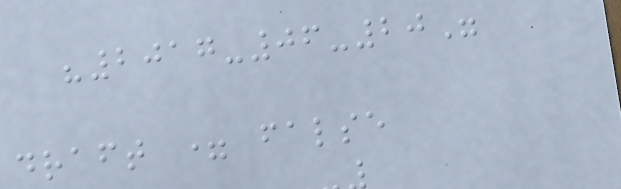"2017-06-20"
draft = false
